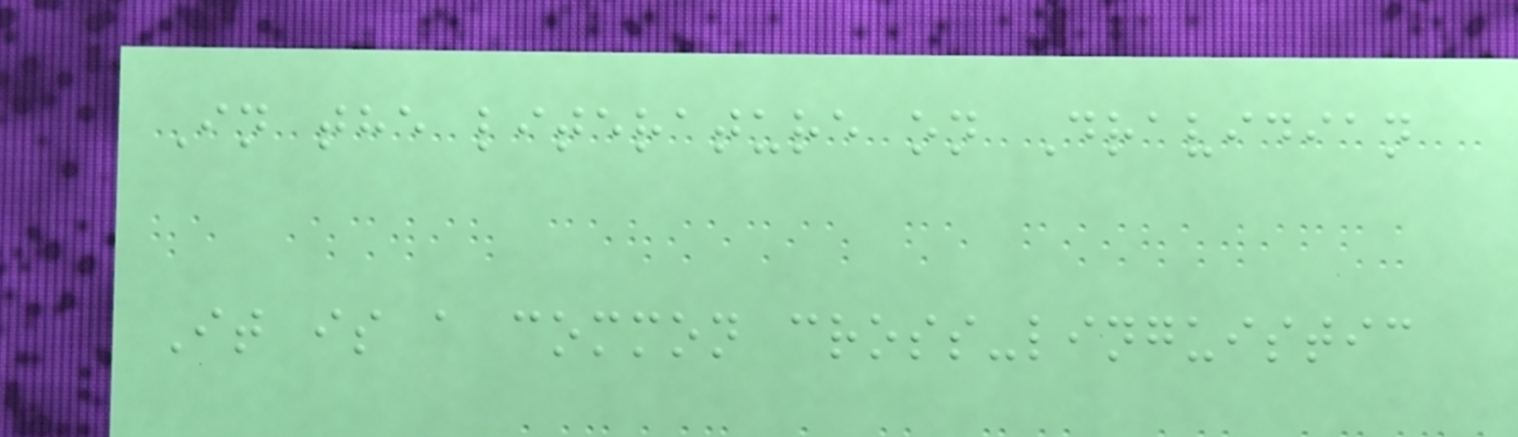In the literature on Dravidian
It is a common cross-linguistic
